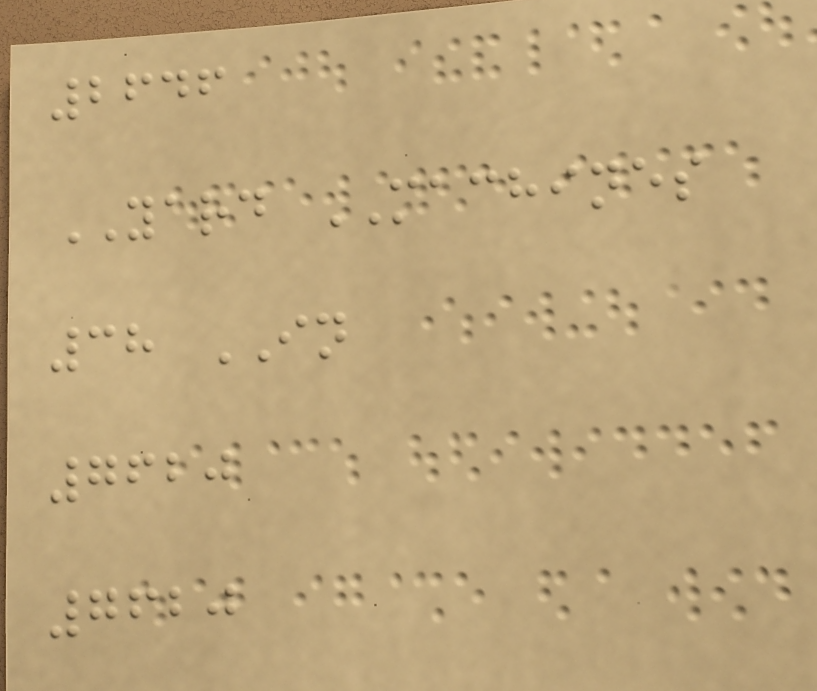2646
YARD MACHINES
38 IN
7620
7620
